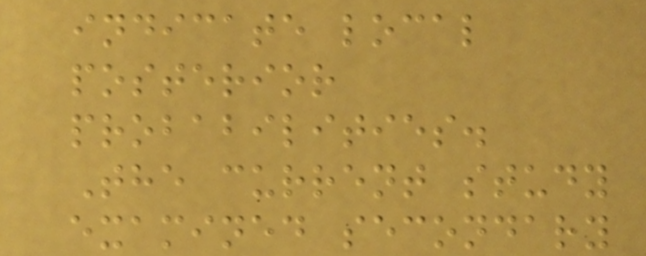indicate local
posterior
probabilities.
The current study
examined secondary
